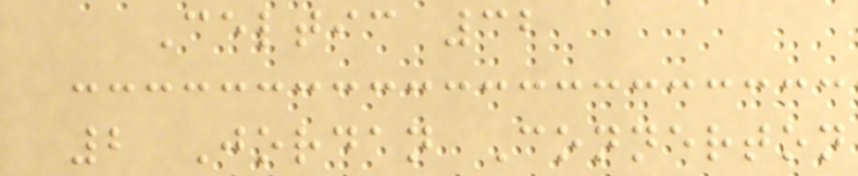Celtic 32
2 Jordan Connerton
